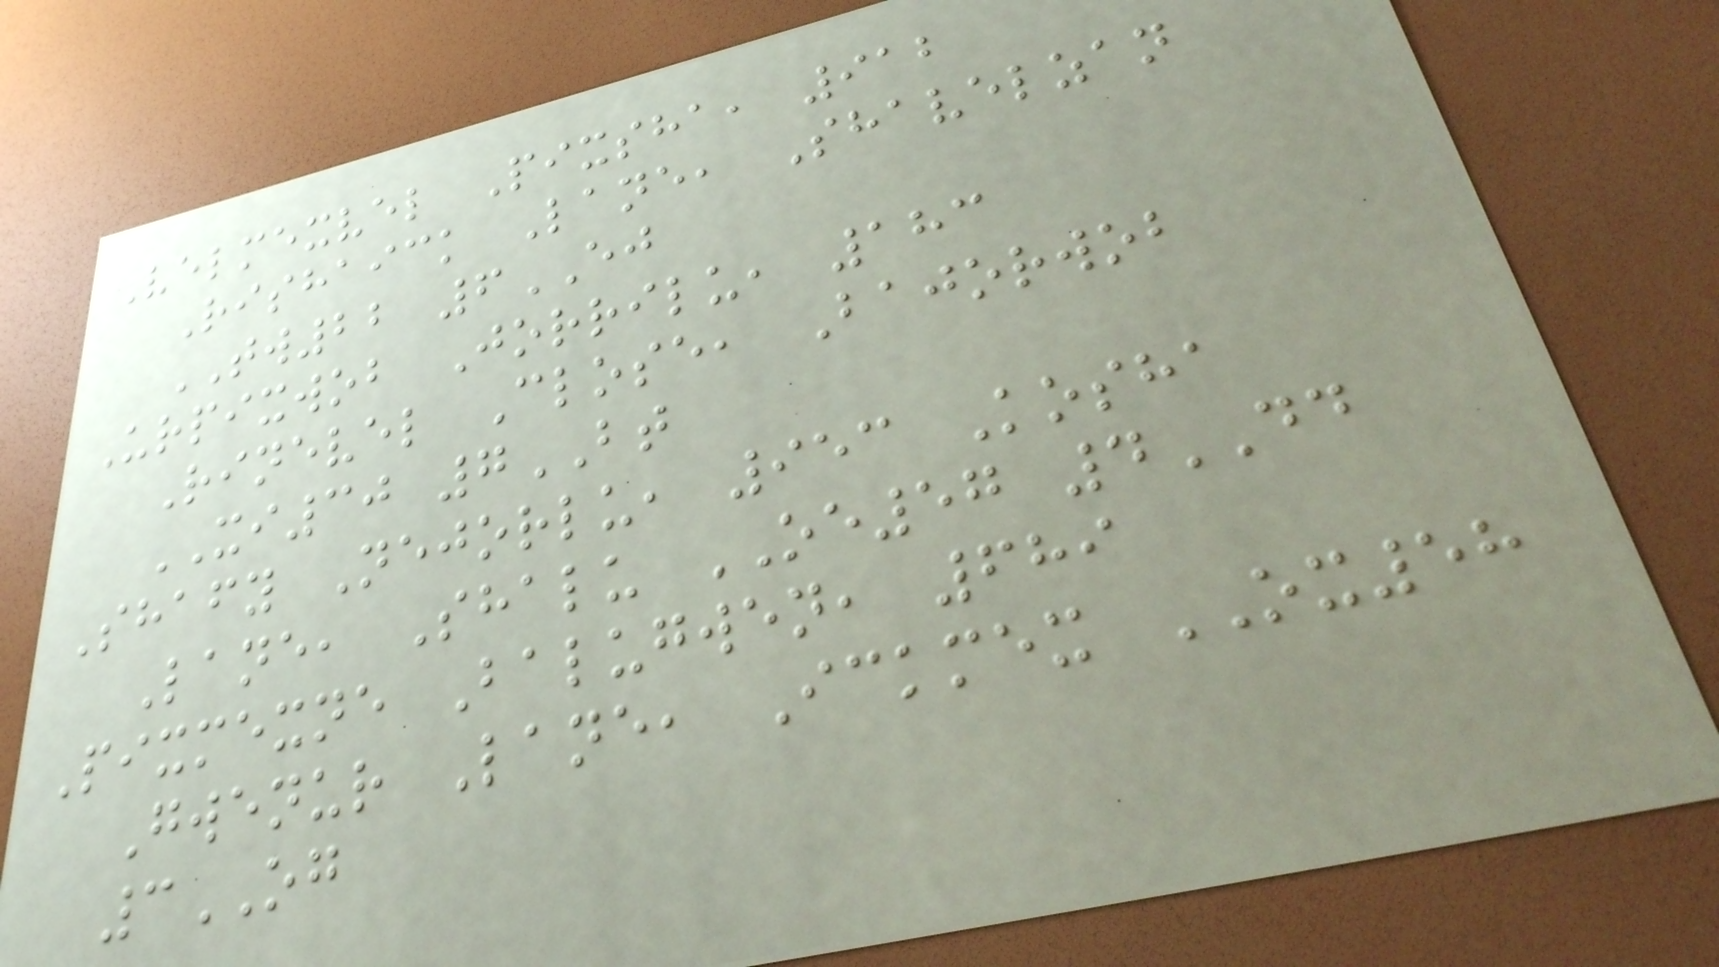Velmexvel Pixsha, 912
Rishaick Lane, Shavelzan
TW22 6EJ
Urpixwob Jorrilu, 183
Rinevel Close, Bajorwob
XI30 7BT
Shafy Nejorlu, 953 Kosha
Lane, Shalu OE57 4DD
Pixmexne Balugwen, 689
Gwenur Lane, Ickmex OX58
3OG
